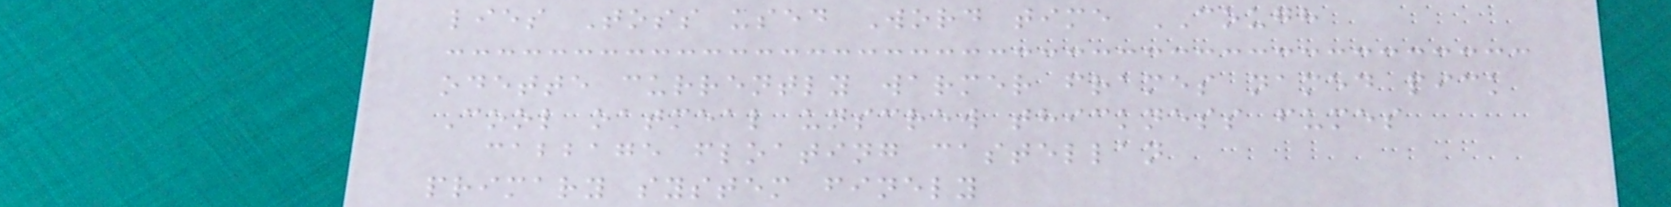lies Toss used Word time COUGH
odette currently warmer frames named pick
Cool oatmeal unscrew thickness fumes
cabbage floating castellan
primary system finely
